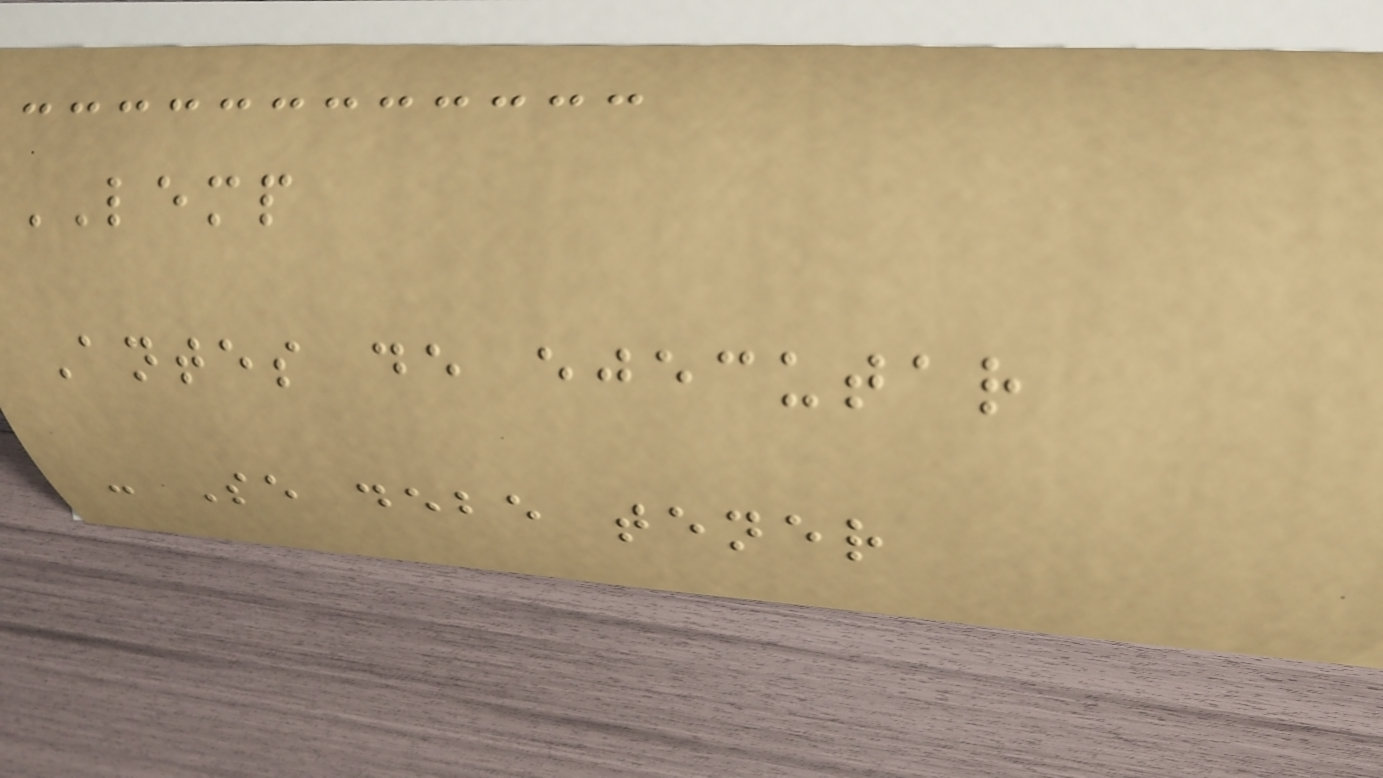LEMP
Antes de ejecutar
- Se debe tener
